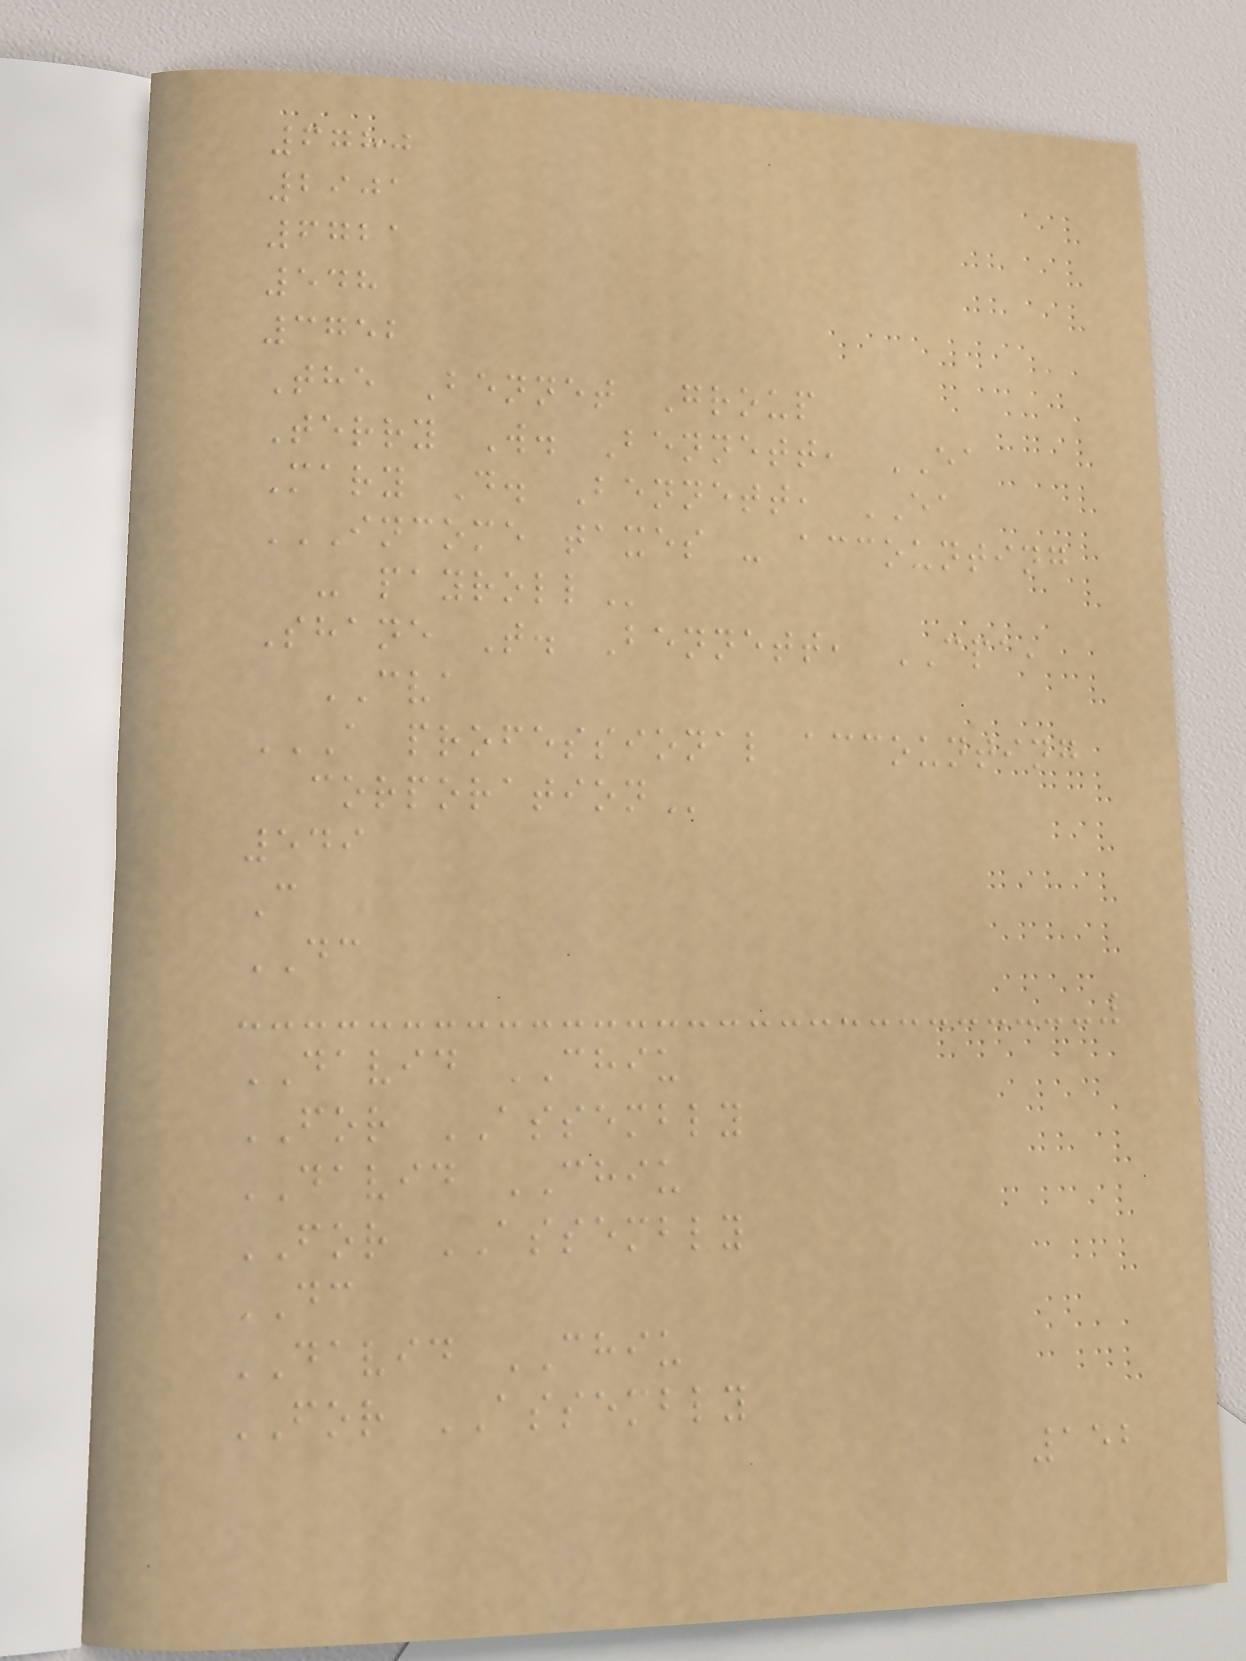6780
2901
6721
548
3752
The Bennet Group
Terry W. Bennett, EA
Mary D. Bennett, EA
INCOME TAXES - ACCOUNTING
- PAYROLL
Shane T. Bennett, CPA,
CVA
A PROFESSIONAL ACCOUNTING
CORPORATION
549
C
DC
DAVID CHIU
FOR ASSEMBLY
DAVID CHIU
FOR ASSEMBLY
DC
DAVID CHIU
FOR ASSEMBLY
152
